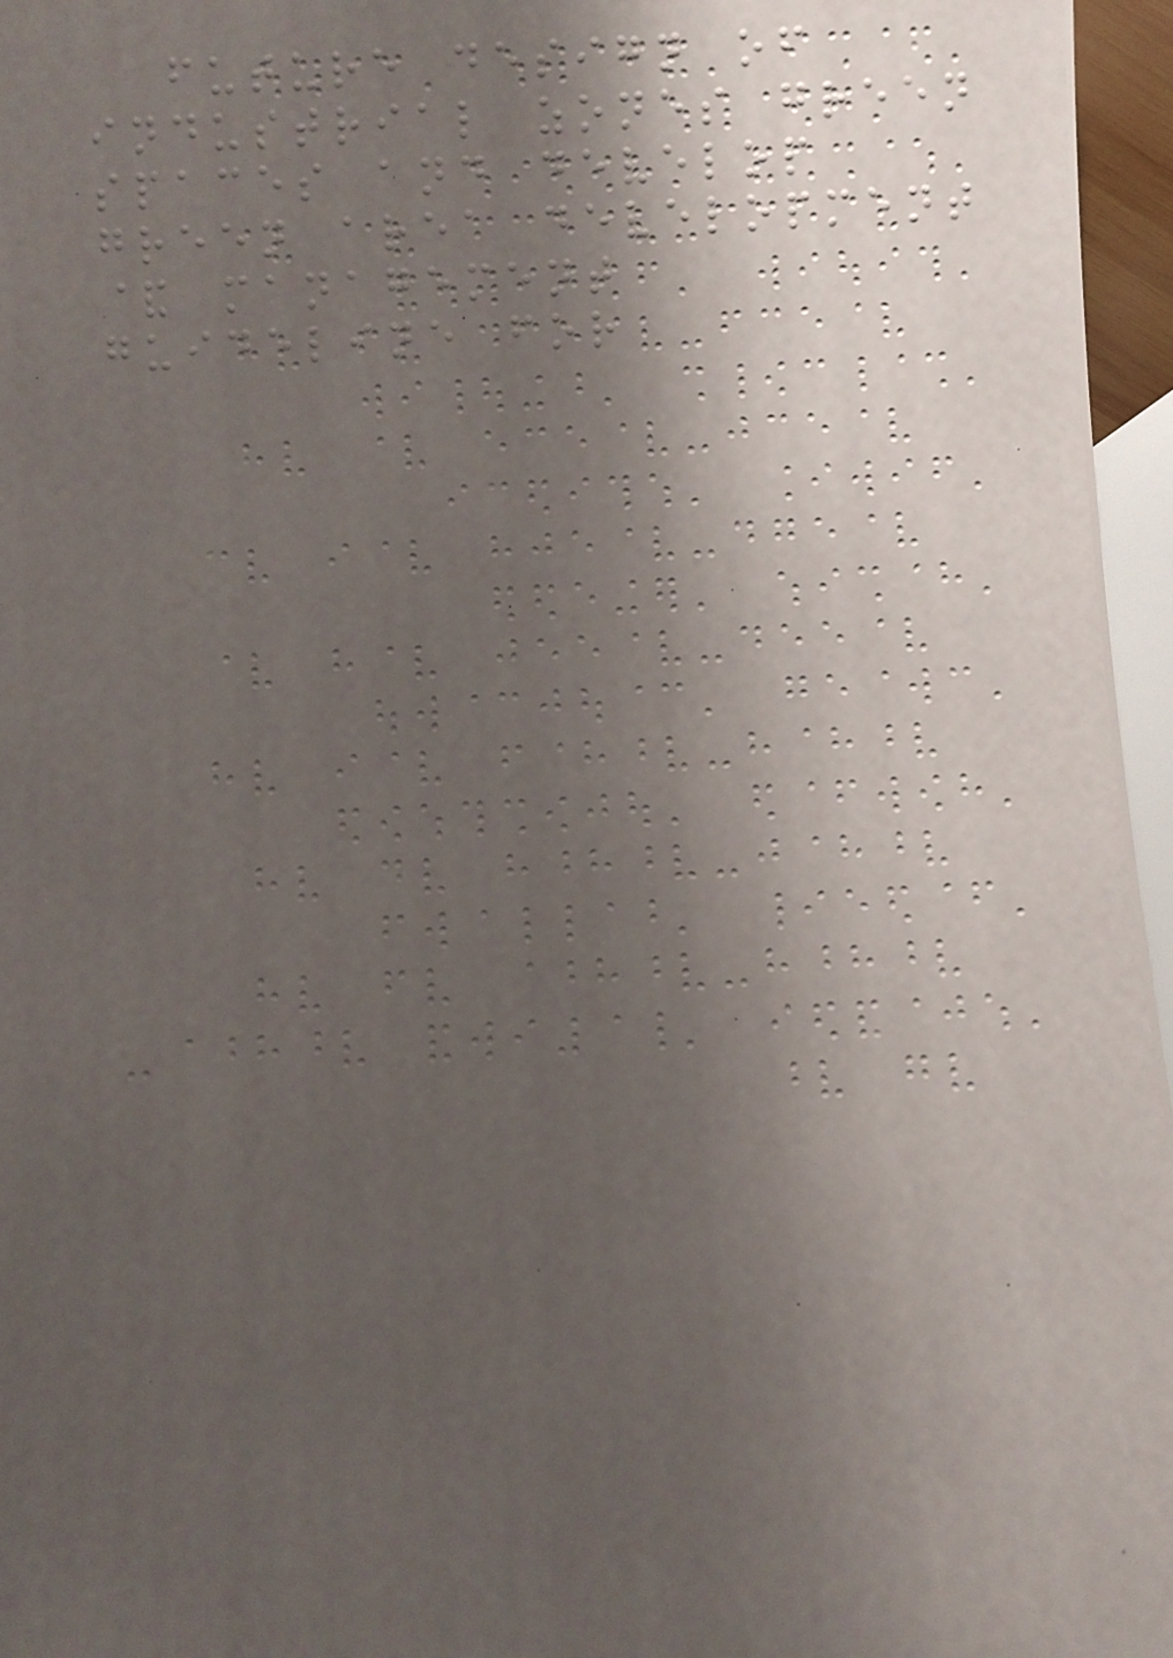future design of
industrial zones green
spaces and develop
green area development
& management
guideline for
